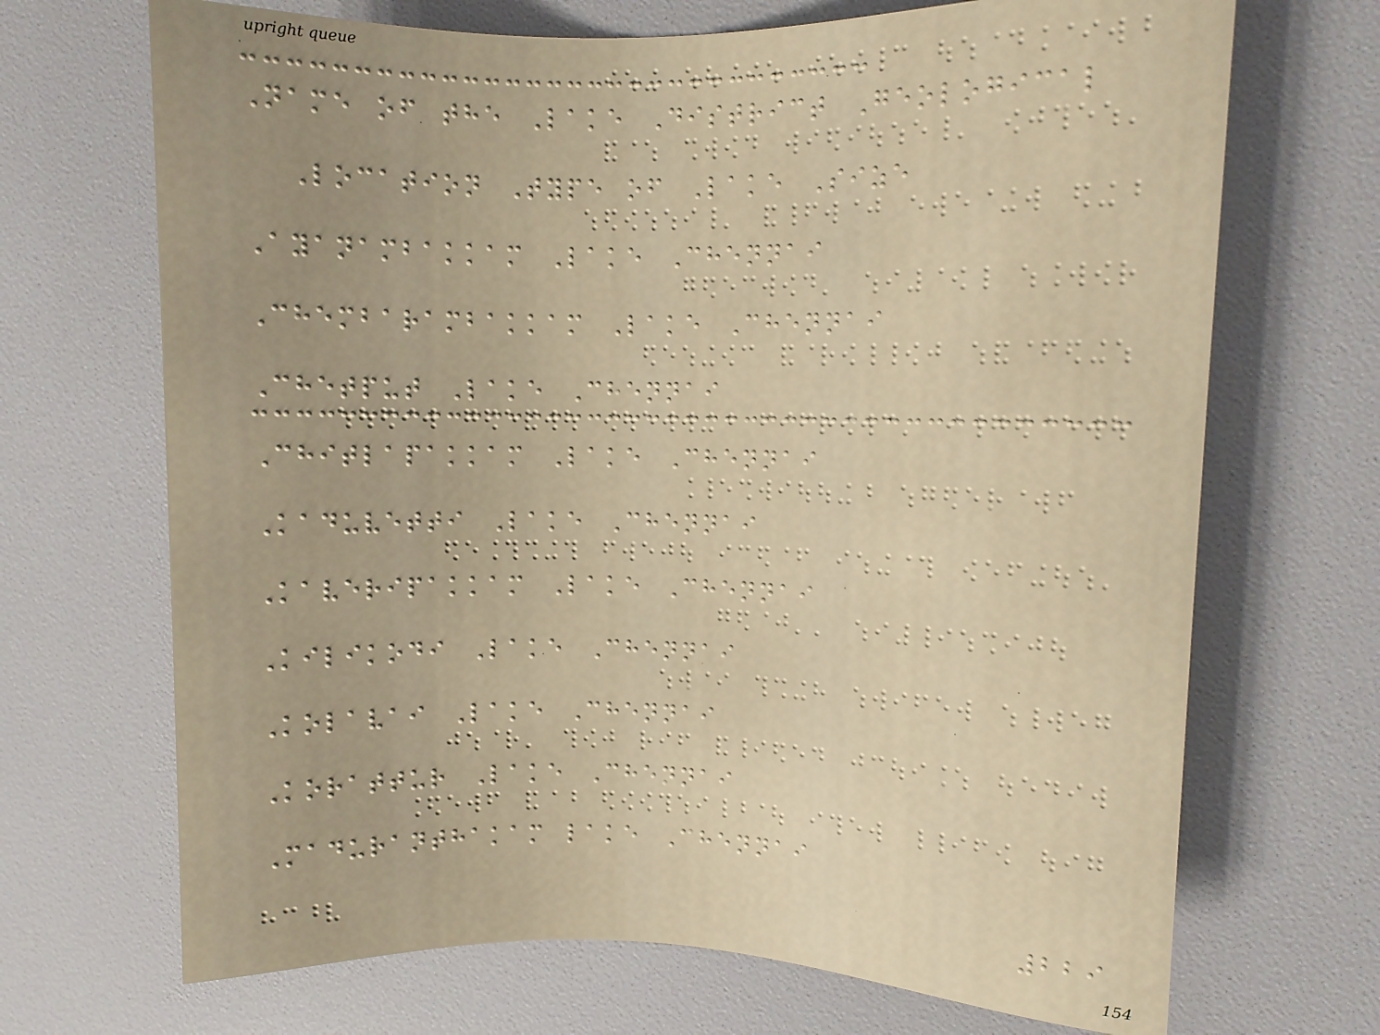Name of the Lake District Geological
Location Type of Lake Size
Ayanambakkam Lake Chennai
Chembarambakkam Lake Chennai
Chetput Lake Chennai
Chitlapakkam Lake Chennai
Kaduvetti Lake Chennai
Kaveripakkam Lake Chennai
Kilikodi Lake Chennai
Kolavai Lake Chennai
Korattur Lake Chennai
Maduranthakam lake Chennai
229
